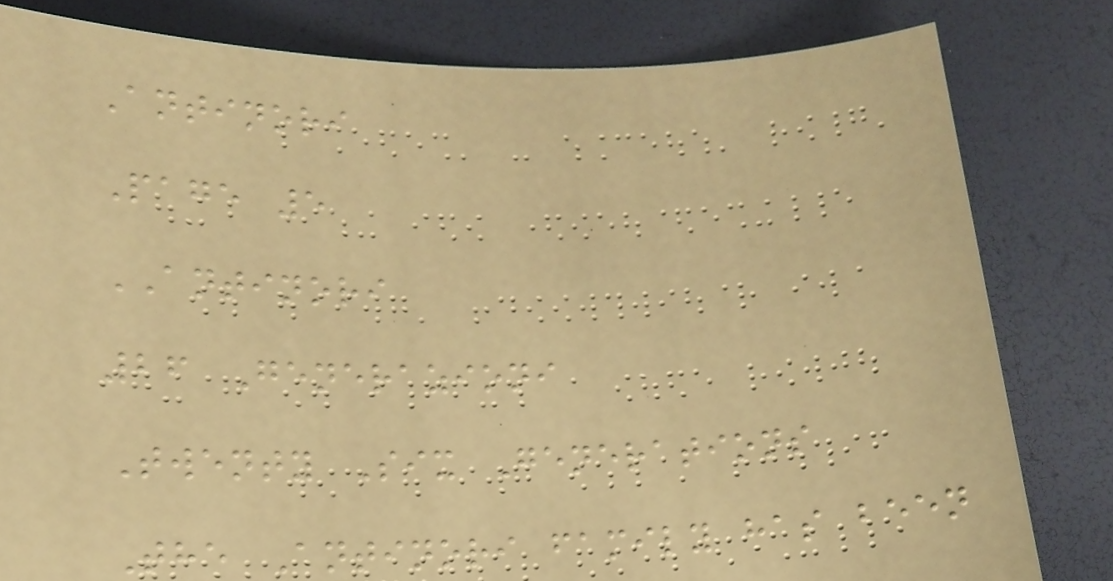Antinori
Page 5
ANTINORI
26 Generazioni
Twenty Six Generations
The Antinori family has been
